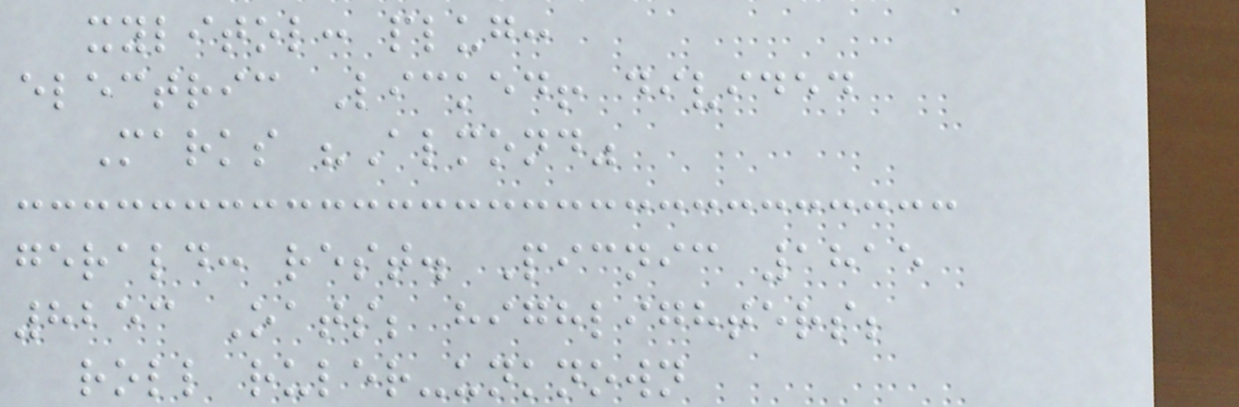xylitol: plug:
electric Licked! divided
Marks "Almond"
gerald: rest. Picnic 1815
8253 Oats; highlighters;
roll ruler-unknown
